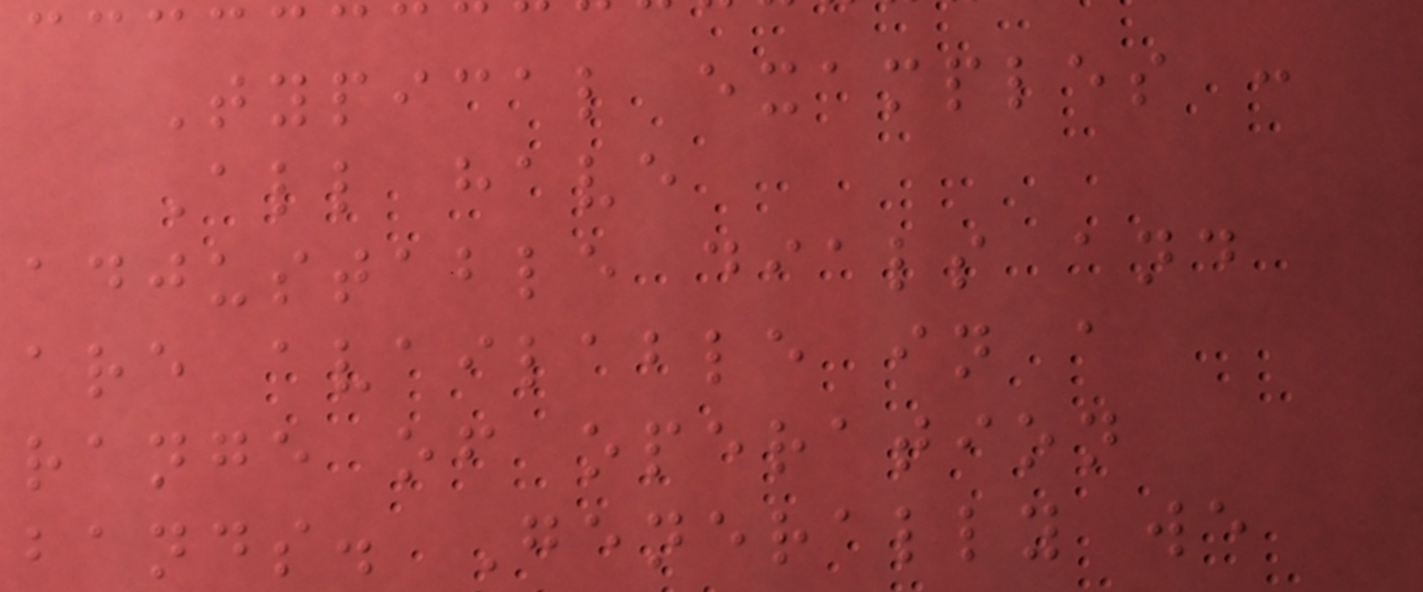Typical examples :
All have
adjustable dials and
are available in a
range of operation
bands. Generally we
